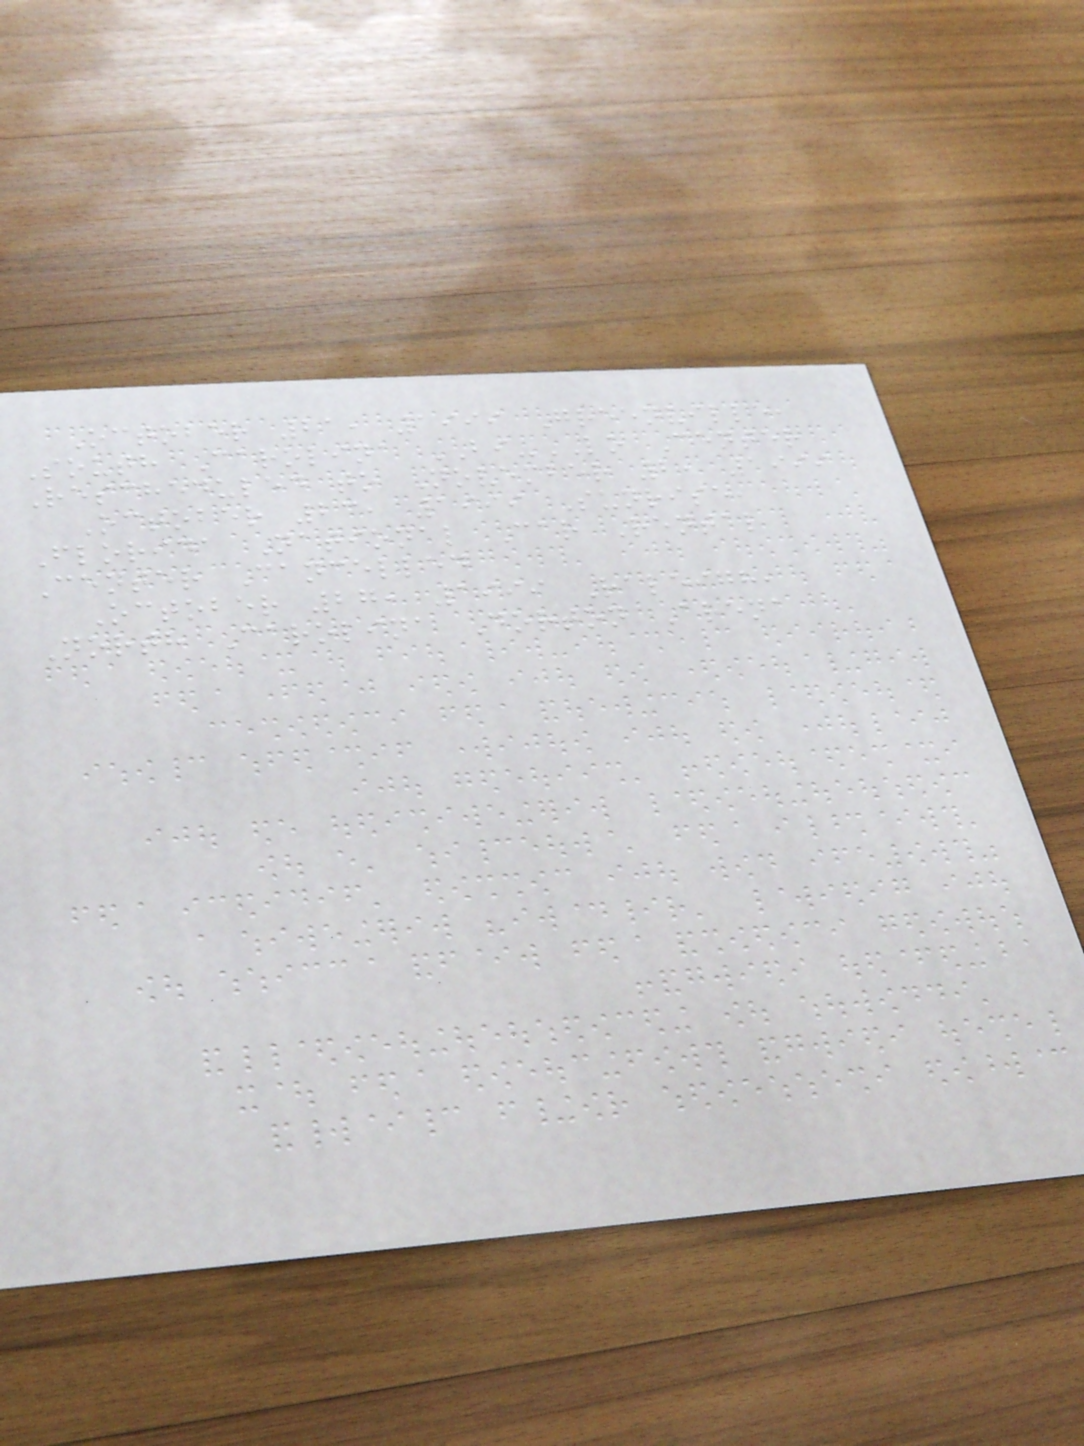October 21, 1999 Greenville,
South Carolina BI-LO Center
Rescheduled to November 2, 1999
October 23, 1999 Sunrise,
Florida National Car Rental
Center Cancelled
October 27, 1999 Raleigh,
North Carolina Dorton Arena
